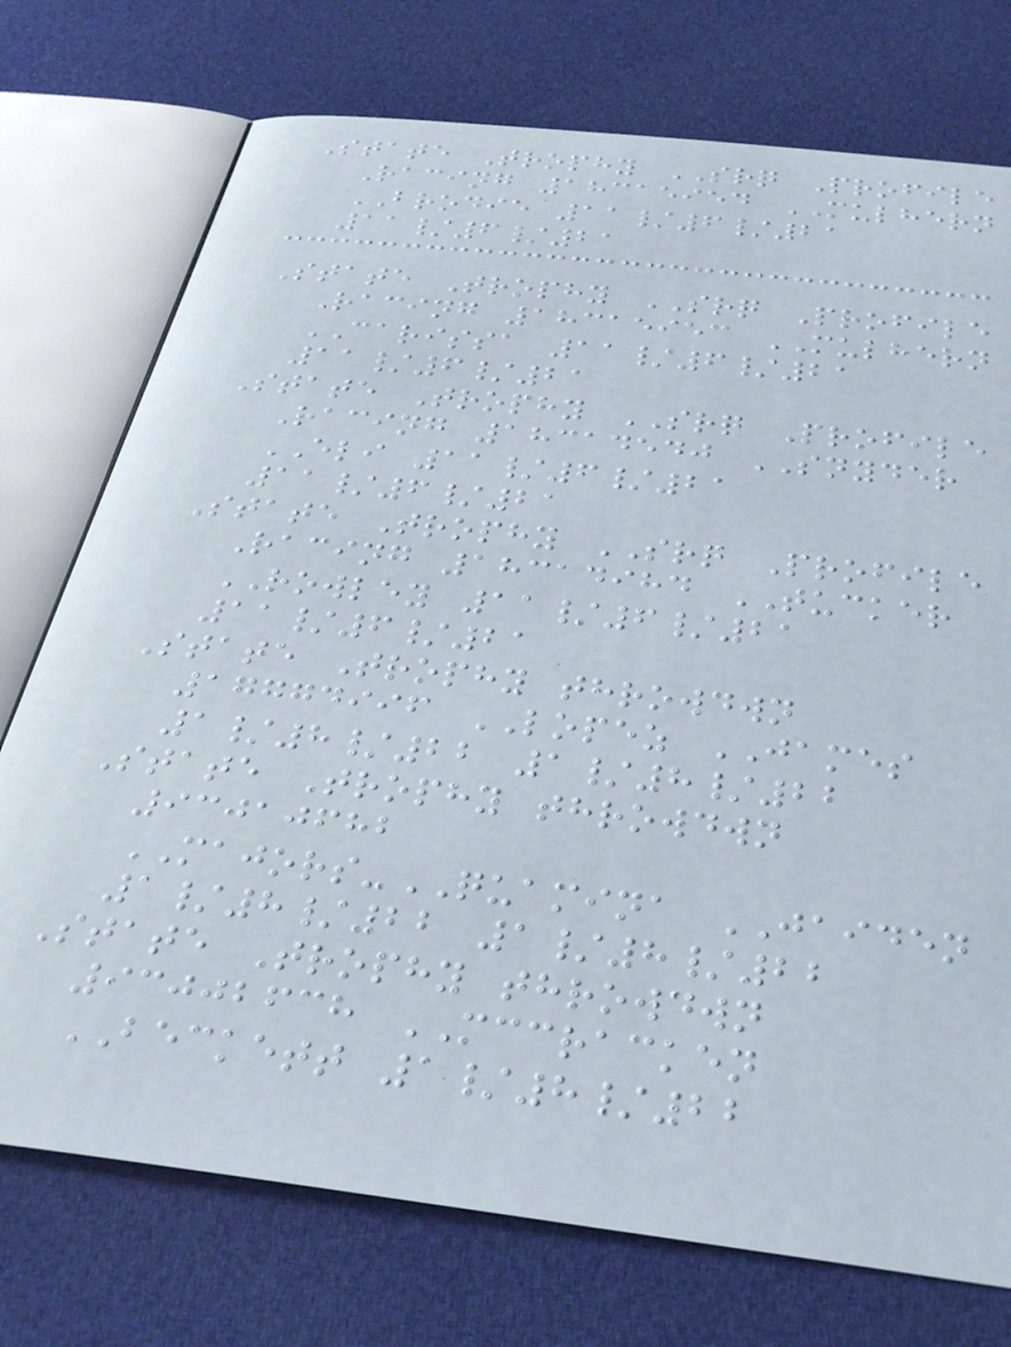State Trophy SRQ Profile
Racing 18315954 MULHERN
BRODIE 11/6/21
11/6/21
State Trophy SRQ Profile
Racing 18315953 MULHERN
CARISSA 11/6/21
11/6/21
State Trophy SRQ Profile
Racing 18314540 SNYDER
ELI 11/6/21
11/6/21
State Trophy SRQ Profile
Racing 18314984 TUCKER
ROWLEY 11/6/21
11/6/21
State Trophy throwdwn
17774996 LOPEZ JAMES
1/8/22 1/8/22
State Trophy throwdwn
93010682
MAJORS-QUAMINA JAIDEN
1/8/22 1/8/22
State Trophy throwdwn
93002638 MCCRACKEN
BECKETT 1/8/22
